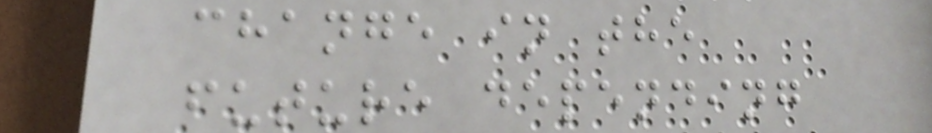change in the
future depending
